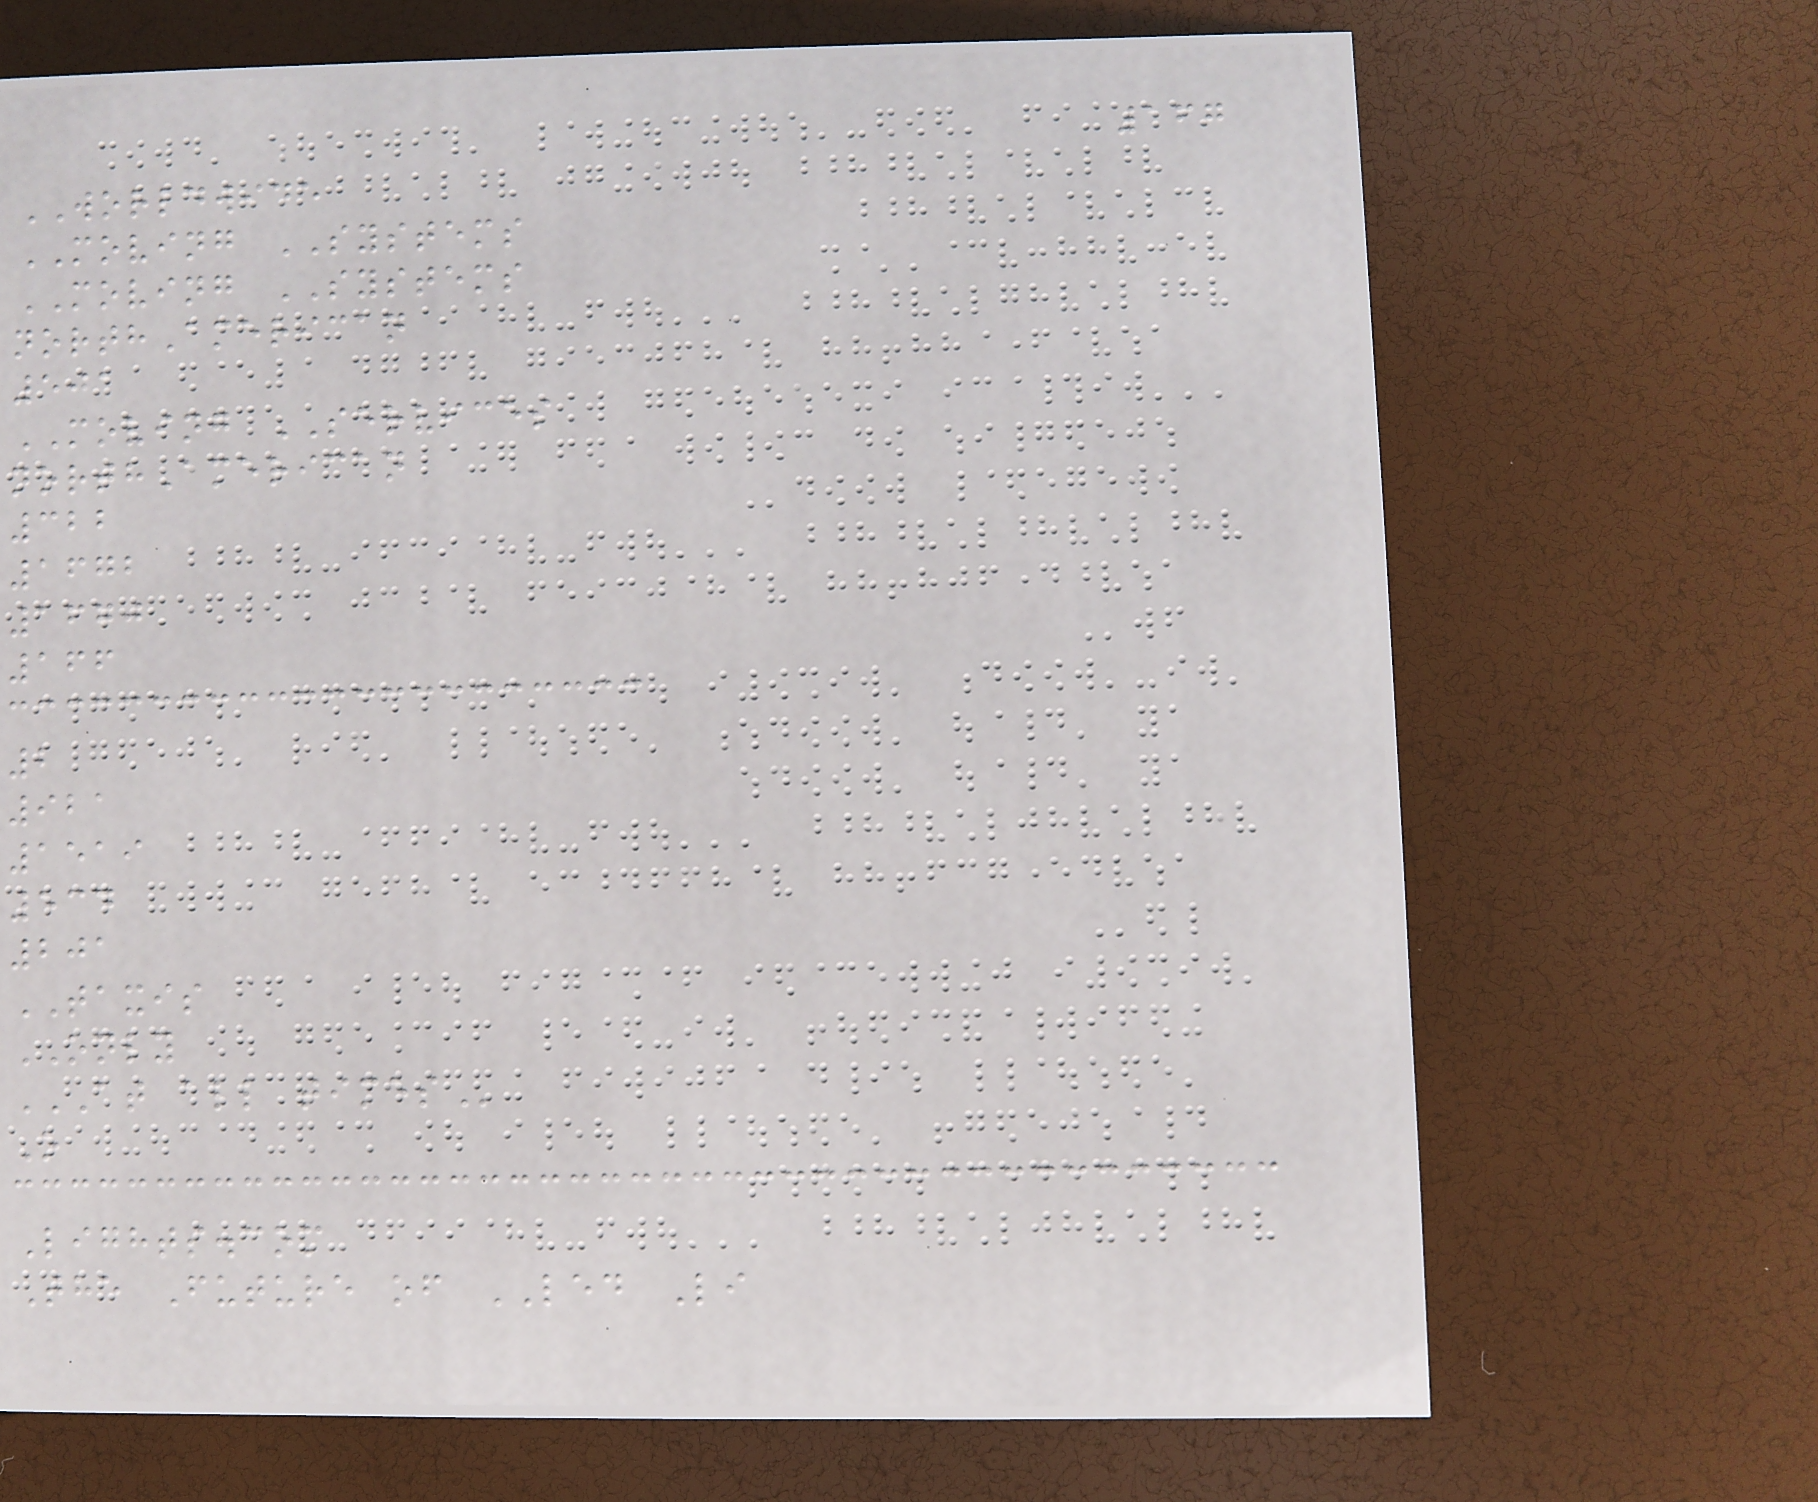167
WORLDWIDE
MOVING SYSTEMS
MOVING SYSTEMS
northAmerican
501
MOVING SERVICES
northAmerican
322
1672
1670
166
2
921
1519
534
201
TAXIS
ONLY
AT ALL TIMES
O
Lights.com
The Future of LED Li
